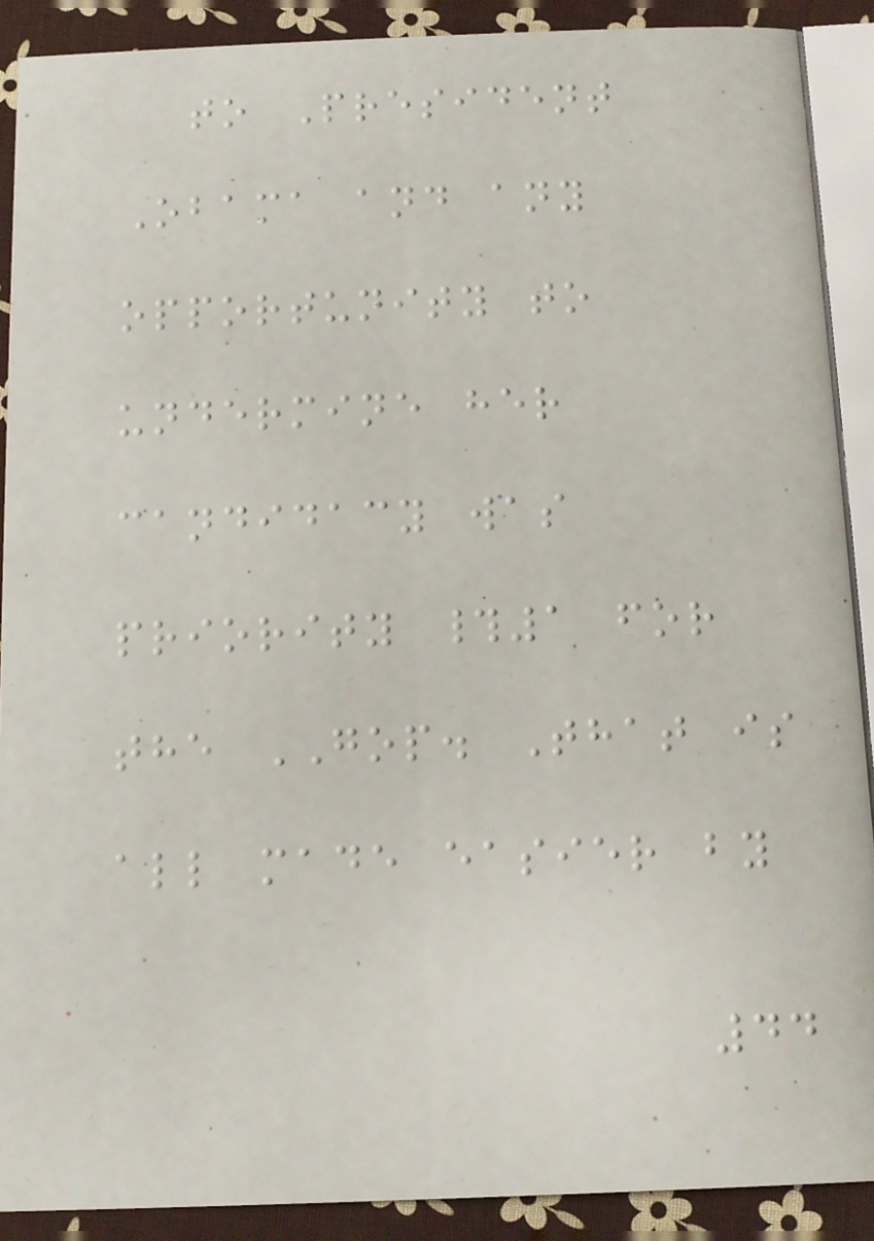to President
Obama and any
opportunity to
undermine her
candidacy was
priority #1 for
the GOP. That is
all made easier by
44
